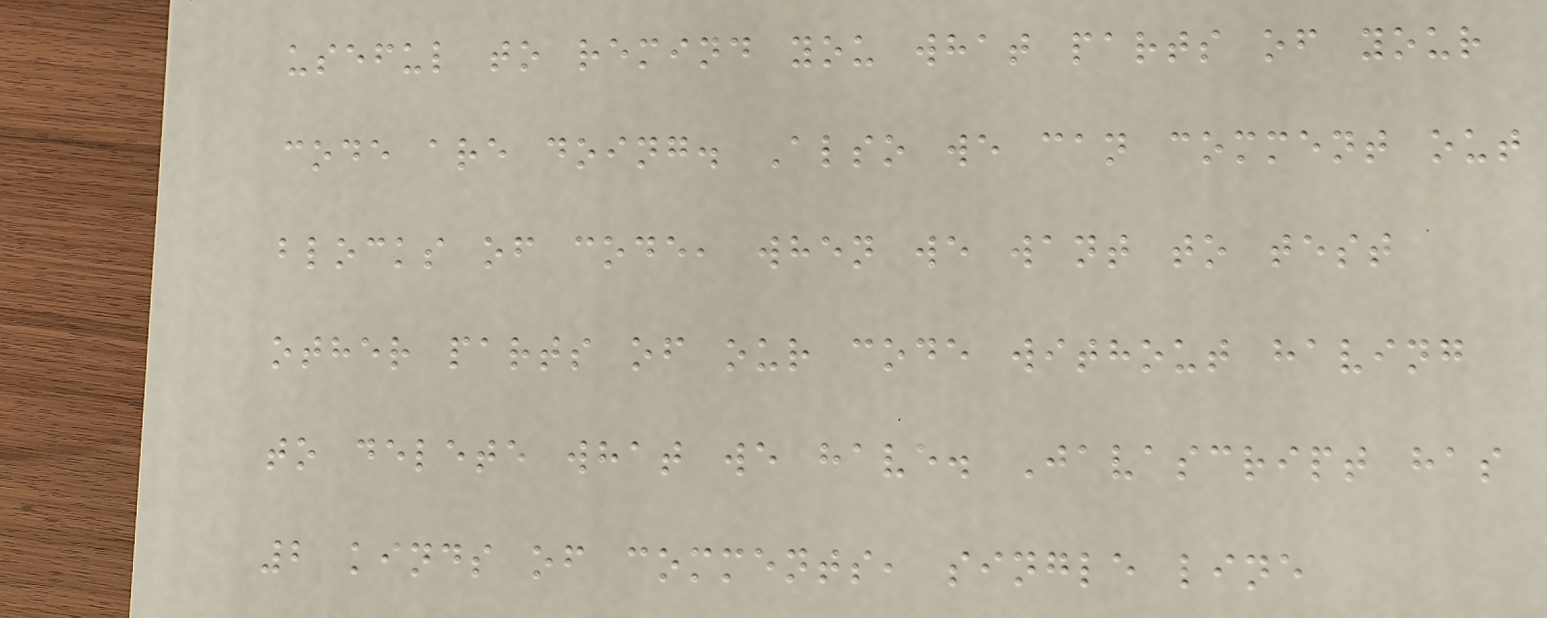useful to remind you what parts of your
code are doing. Also we can comment out
blocks of code, when we want to test
other parts of our code without having
to delete what we have. Javascript has
2 kinds of comments, single line
